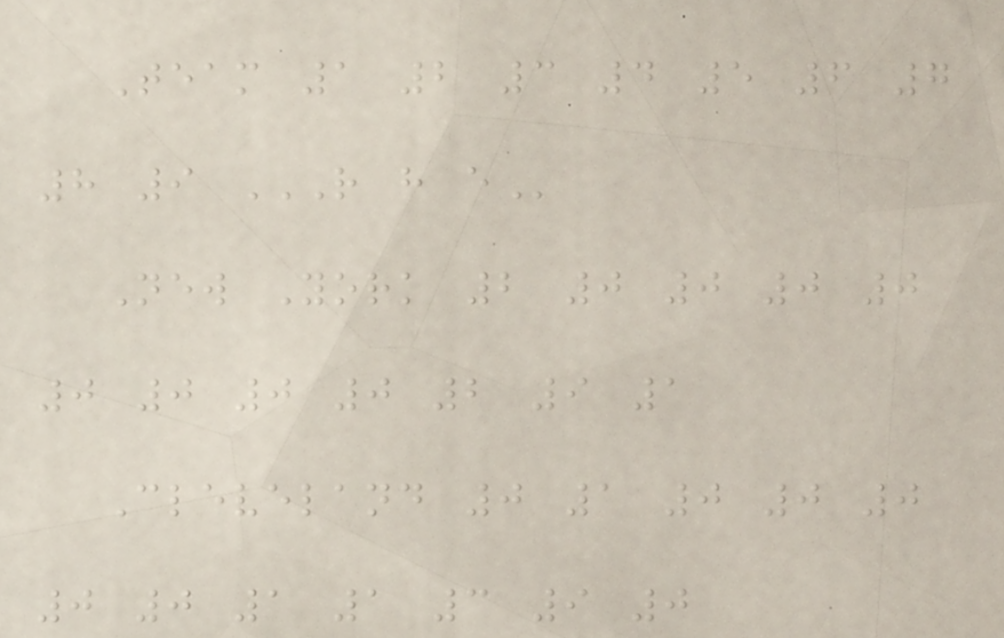Team 1 2 3 4 5 6 7
8 9 R H E
New York 2 0 0 0 0
0 0 0 0 2 9 1
Cleveland 0 1 0 0 0
0 0 1 1 3 9 0
